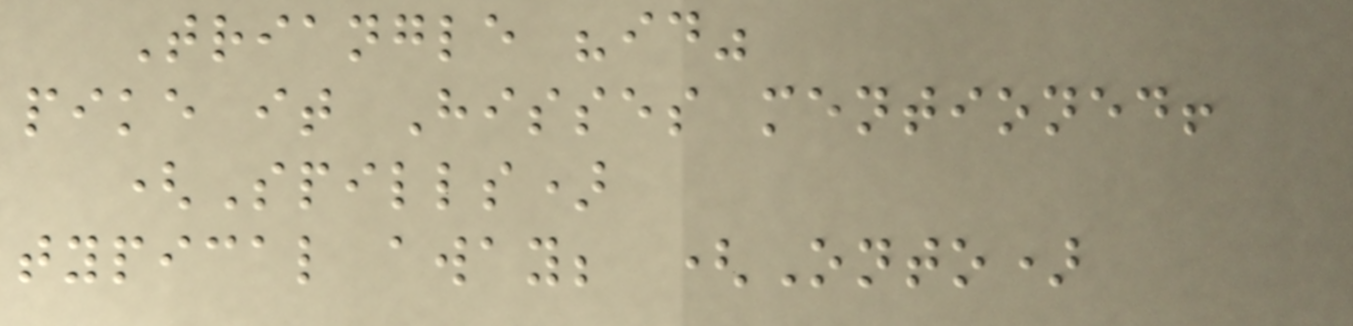Triangle "id"
pike it Hisses mentioned!
(Spills)
typical away; (Onto)
